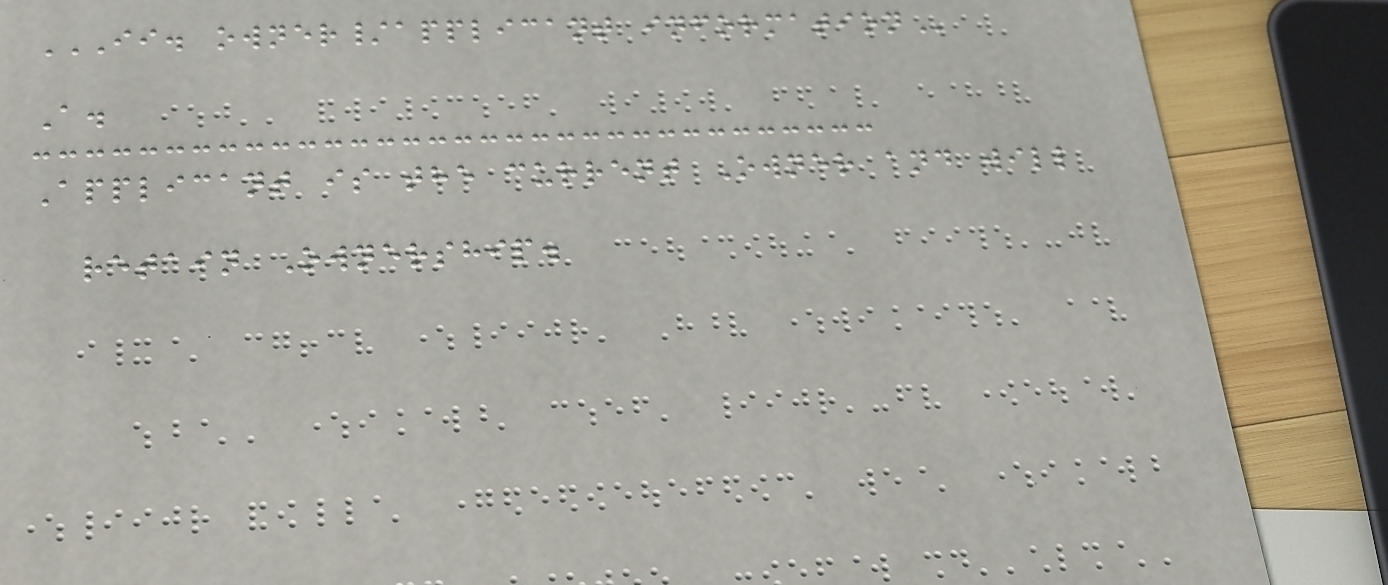II. OWNER/APPLICANT INFORMATION
A.
Applicant is the current Owner and will
retain Ownership.
